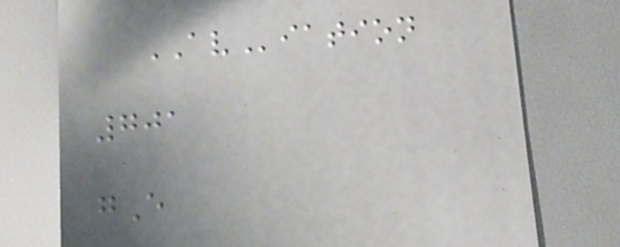AViation
701
gE
